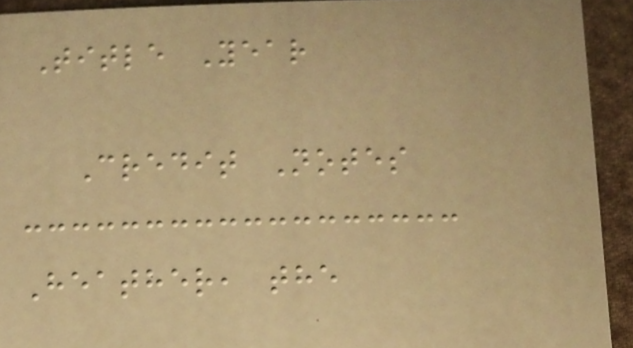Title Year
Credit Notes
Heather, the
